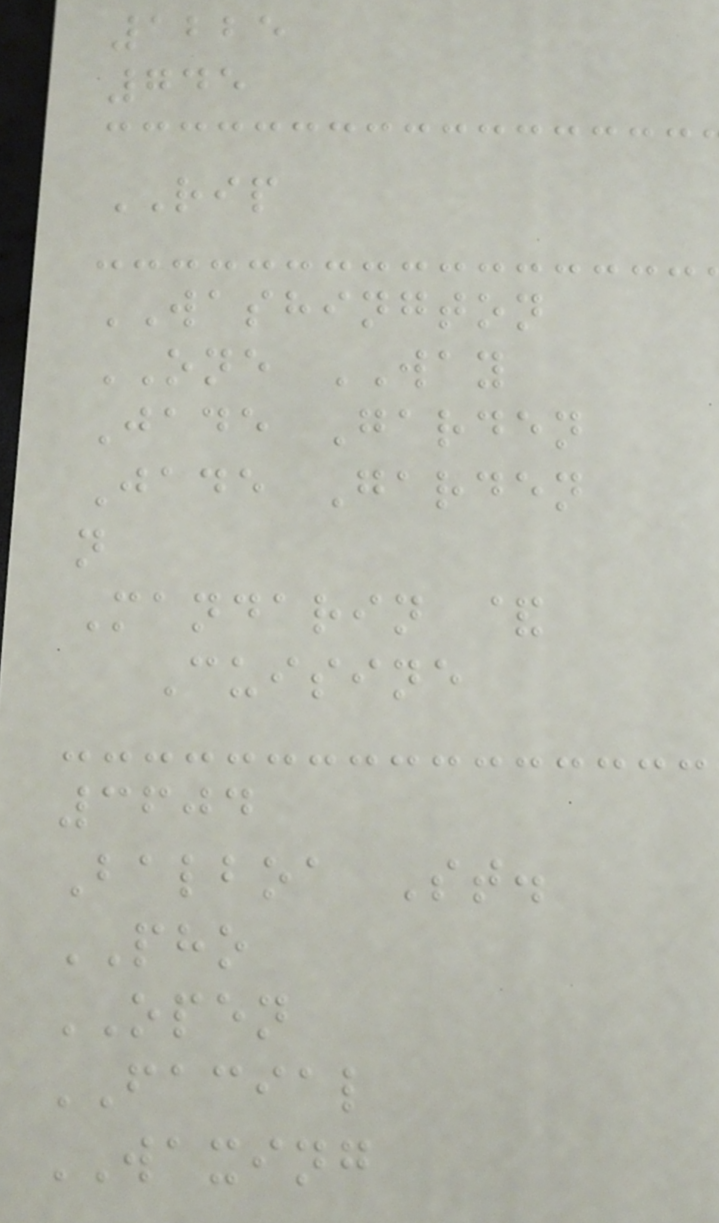1225
745
RIP
WASHINGTON
ONE WAY
Jade Garden
Jade Garden
n
Mandarin &
Cuisine
3604
Balboa St.
PHO
OPEN
FACIAL
WAXING
